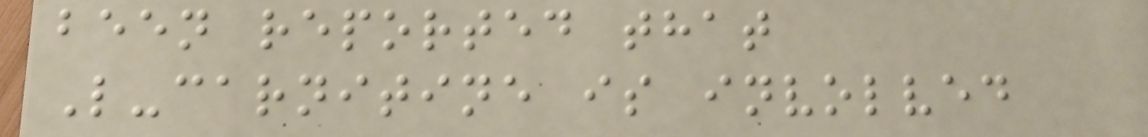been reported that
L-carnitine is involved
